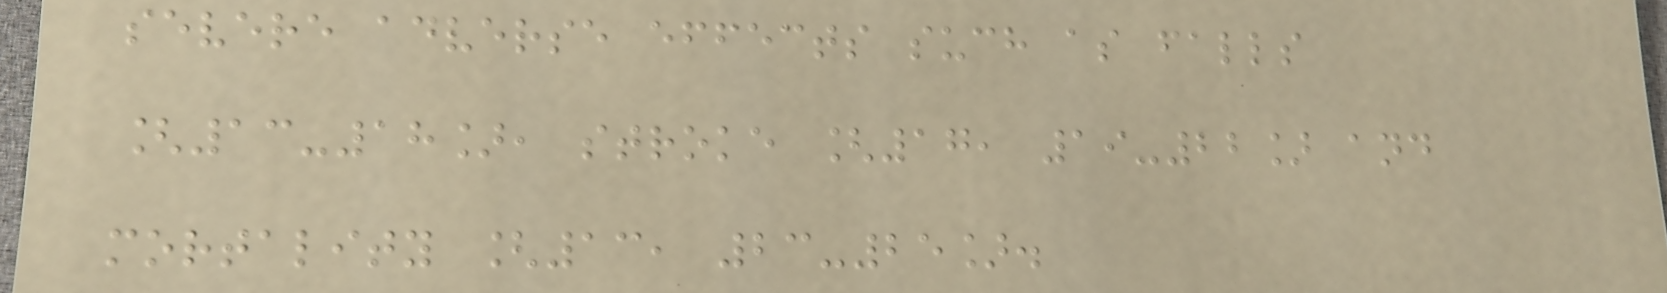severe adverse effects such as falls
[13-18], stroke [17, 19-22] and
mortality [13, 23-25].
